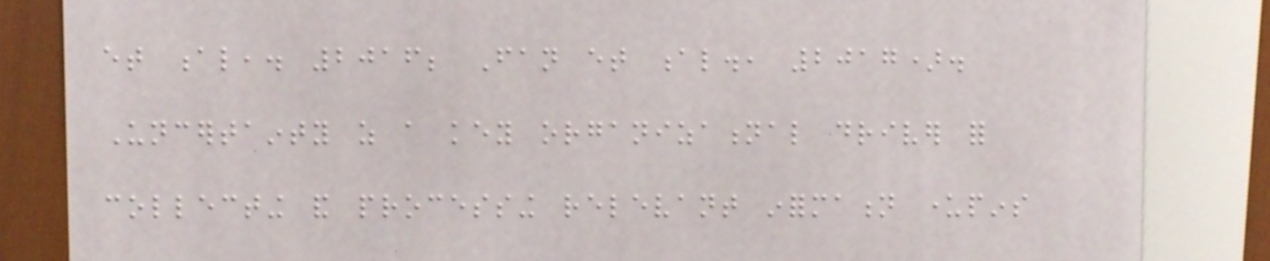et al,. 2016; Fan et al., 2017).
Uncertainty as a key organizational driver for
collecting and processing relevant information underpins
